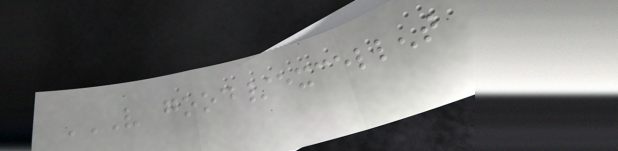VERY GOOD/EXCELLENT
